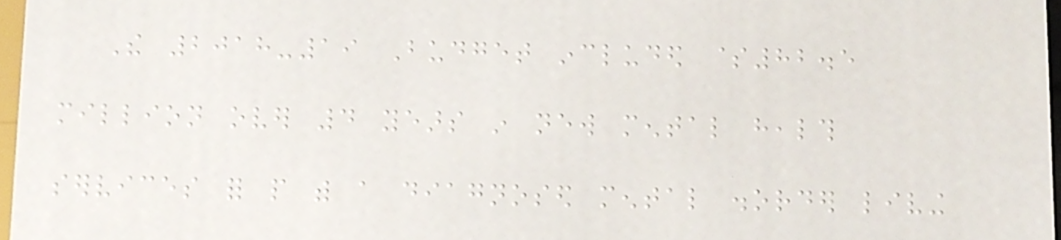The 2018-19 Budget included $82.5
million over 4 years in new mental health
services for people with a diagnosed mental disorder living
